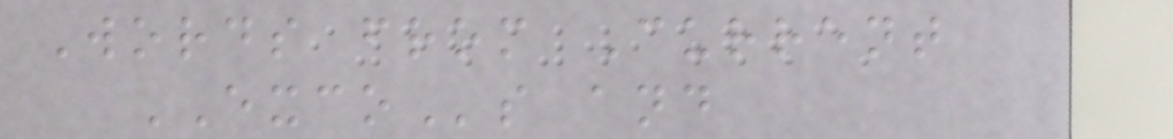Words from Current
EXCOs and
